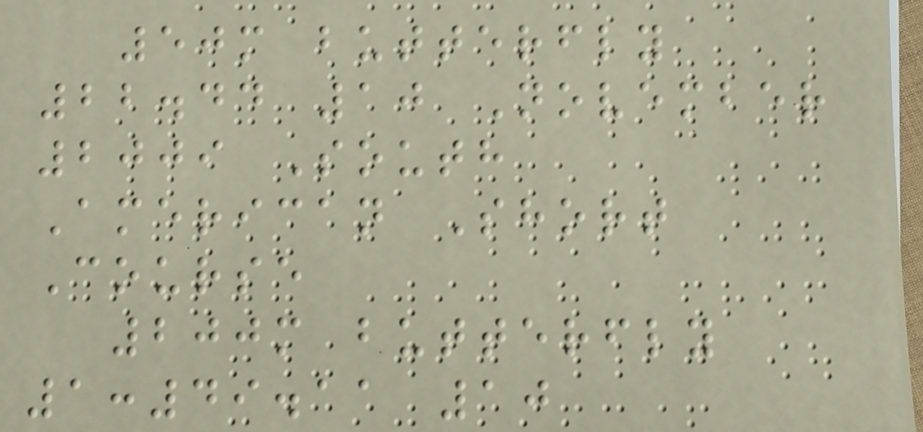50m butterfly
22.44 10 November
2009 South
American Short
Course
200m butterfly
1:49.11 10
